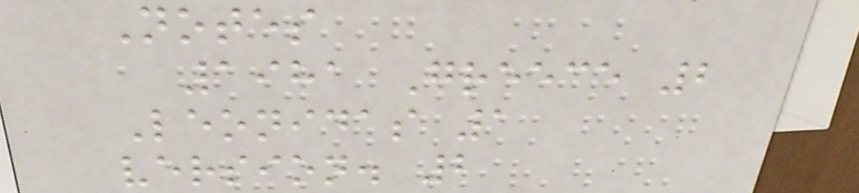Notes
1981 Greece 2
Leonidas 1
version. 2
